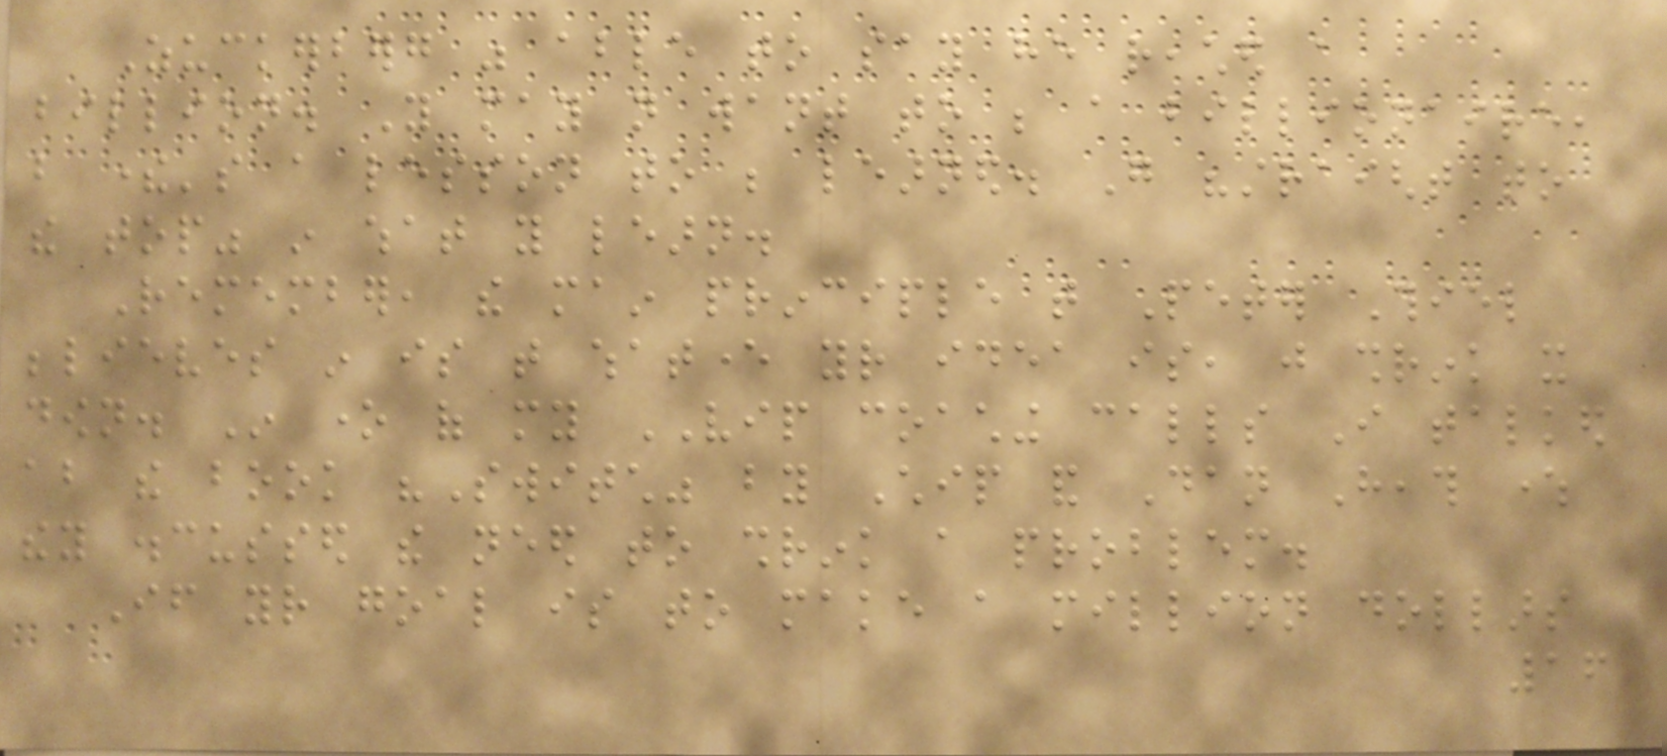Zuckerberg was able to say he reached a
billion. You may not want to be a billionaire,
but there's a lesson to be learned. Go "straight to
the top" in what you learn.
Remember, the main principle that Peter Thiel
believes in is that whatever your idea is, just shrink it
down. In one of my VIP coaching calls I talked
about the book "Switch" by Chip and Dan Heath where
they discussed the need to shrink a problem.
If your goal is to make a million dollars
16
